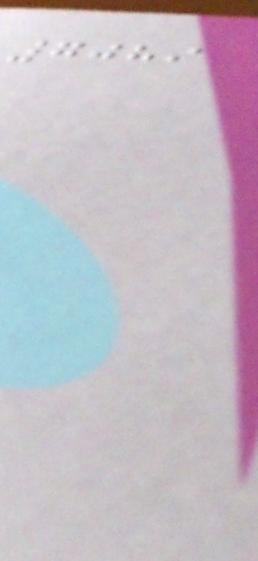7089
